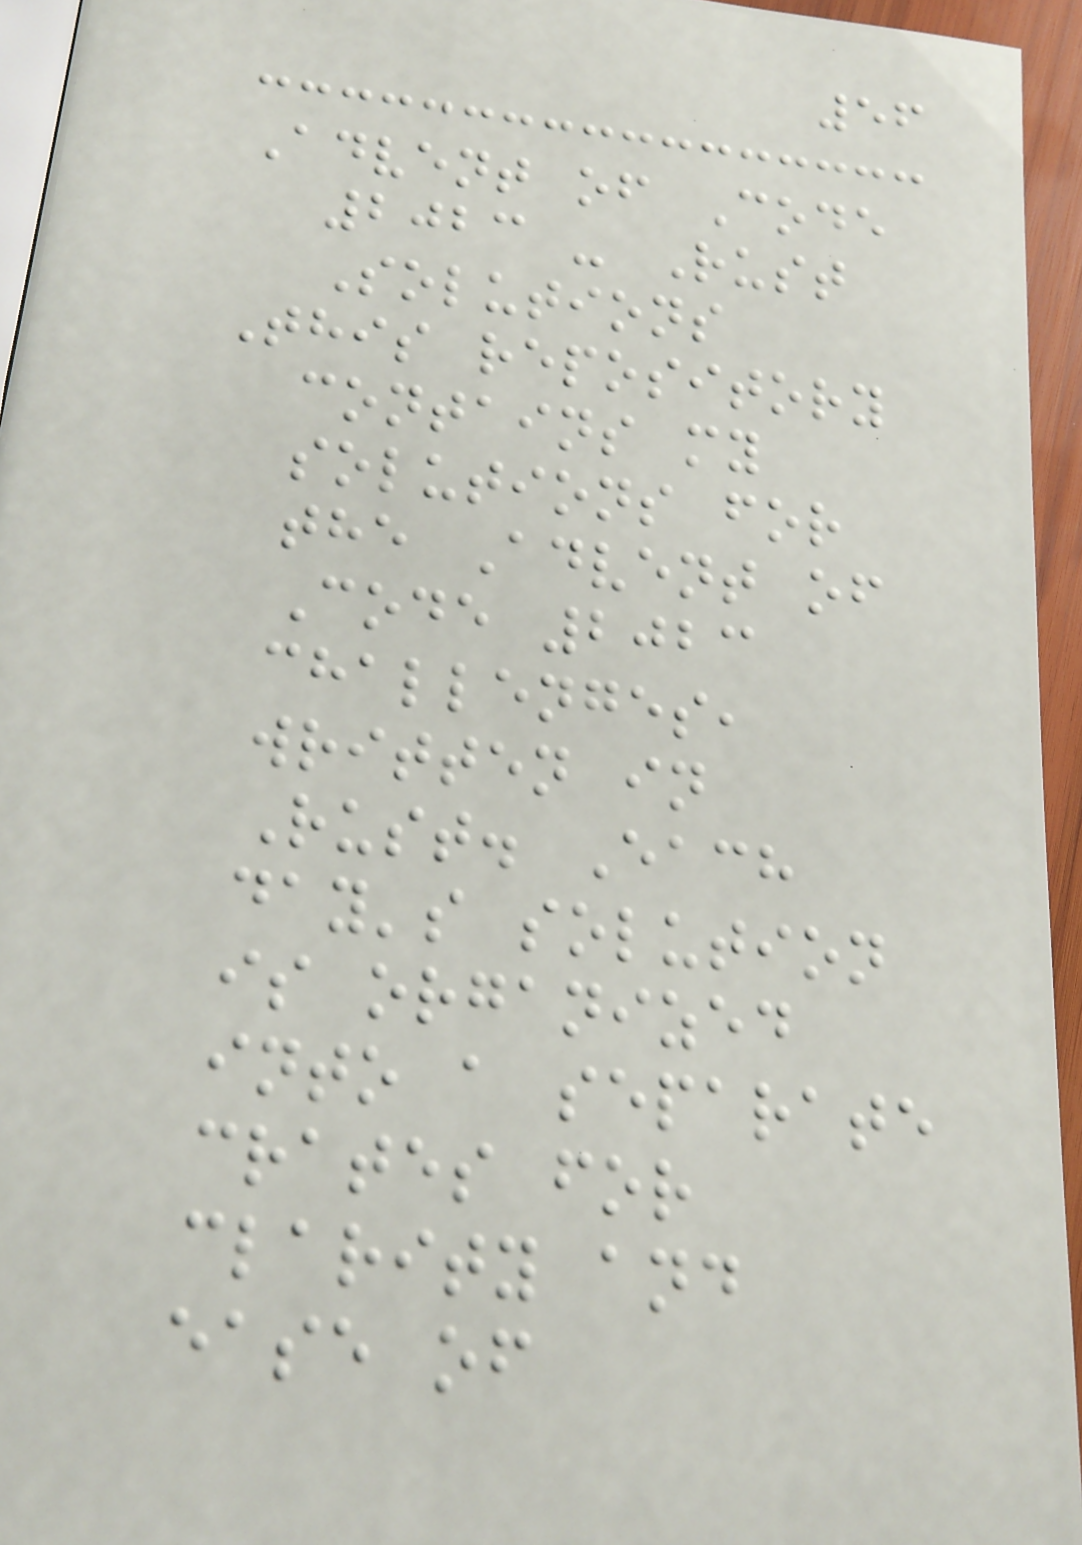56
Advent of Code
2023 - Rust
Solutions
This repository
contains my
solutions for
the Advent of
Code 2023
challenges,
written in
Rust. Each
day's solution
is organized
into a separate
crates for
clarity and
ease of
